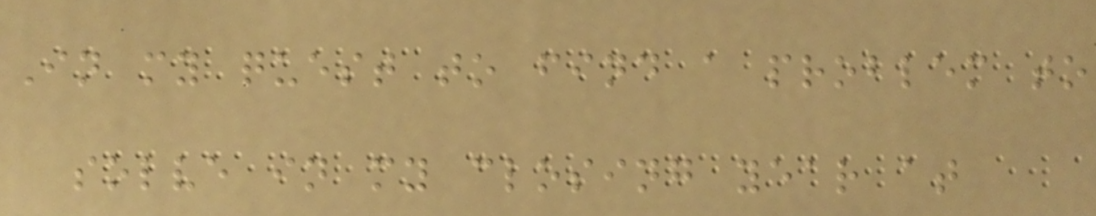In my quest to find a problem to
solve in my closing year at
